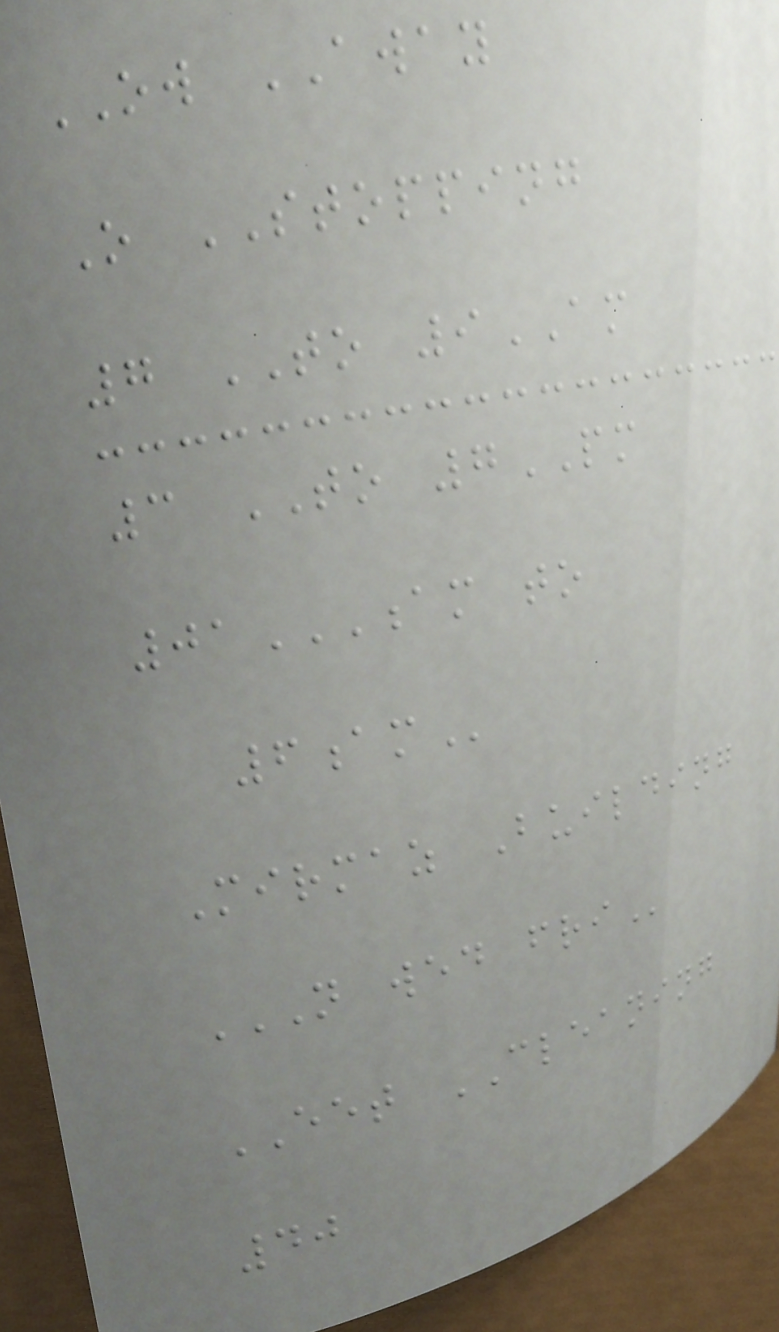OW AWAY
O STOPPING
7 TO 9AM
3 TO 7PM
01AM TO
6AM
Mirmaz Building
N WED FRI
EET CLEANING
40
